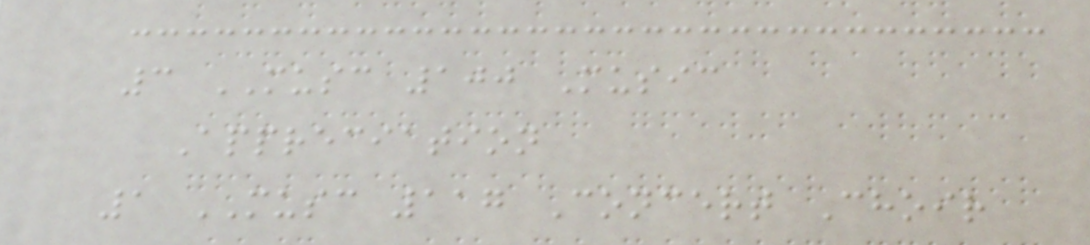3 MUSC 100 Music
Appreciation
1 MUSC 117 Concert Choir
